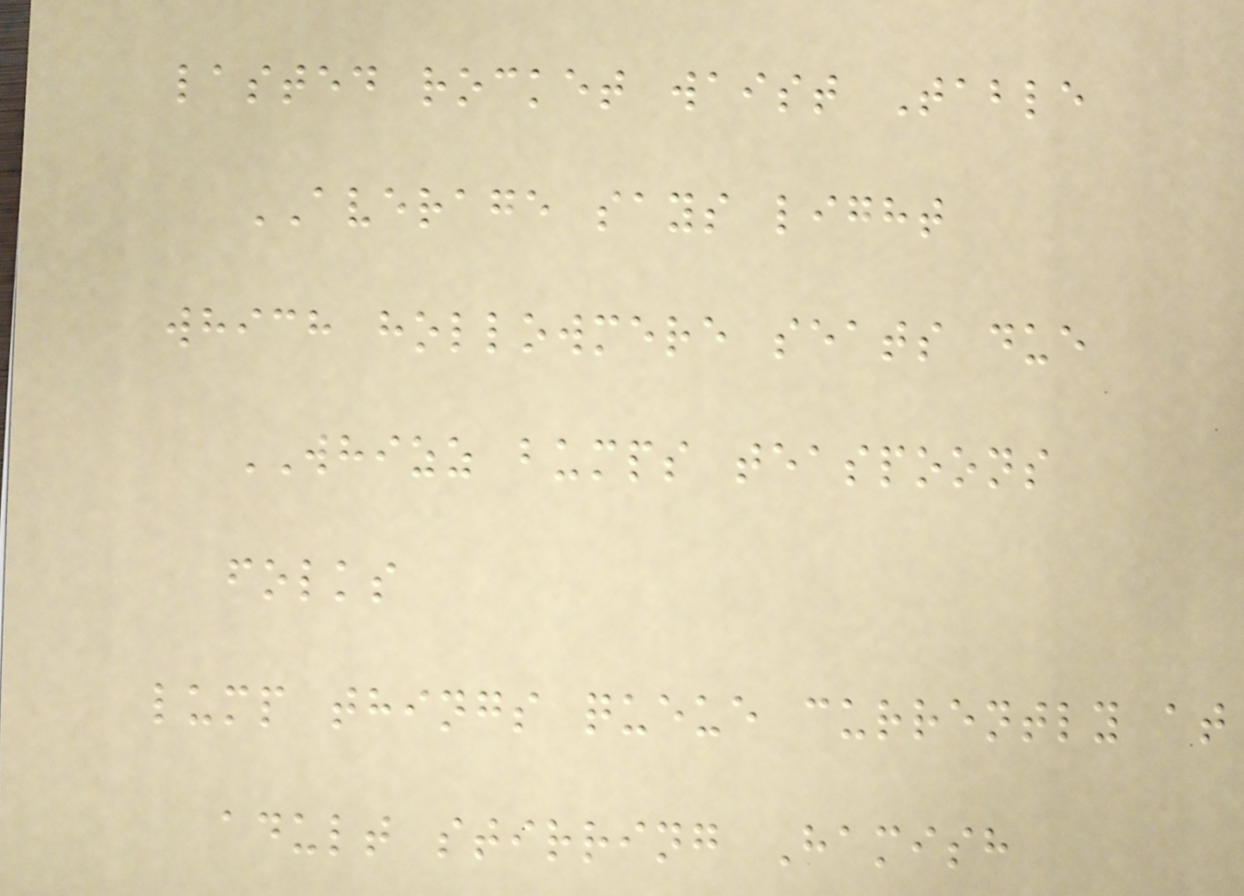lasted rocket waist Table
AVERAGE says light
which hollowmere seats due
WHIZZ bumps teaspoons
folks
lump things queue currently at
adult stirring Hamish
